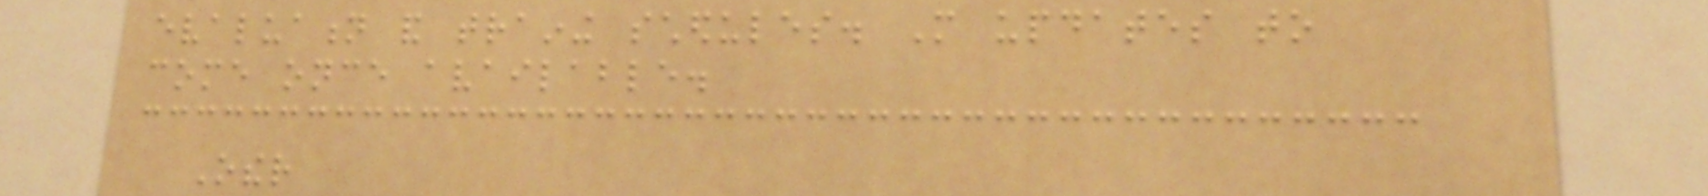evaluation and training schedules. More updates to
come once available.
Other
